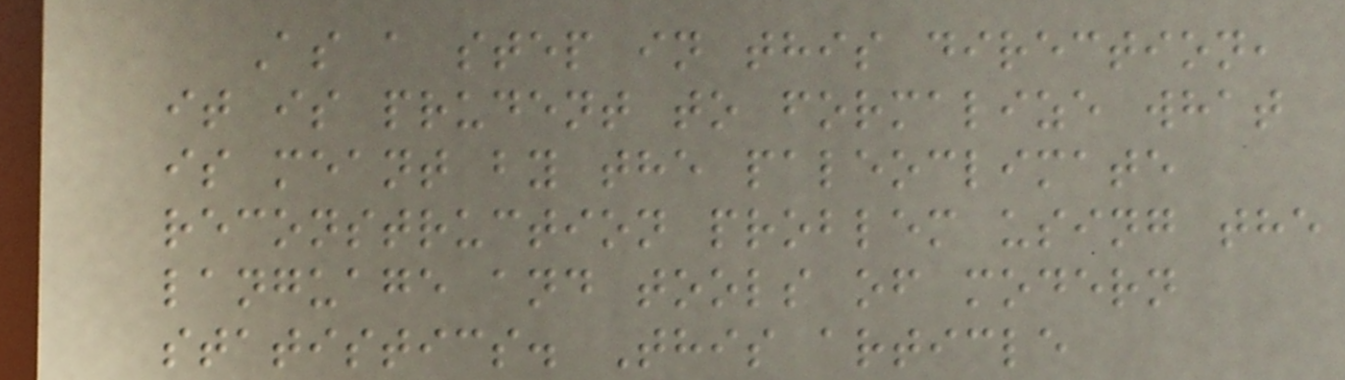As a step in this direction,
it is prudent to formalize what
is meant by the paleoclimate
reconstruction problem using the
language and tools of modern
statistics. This article
